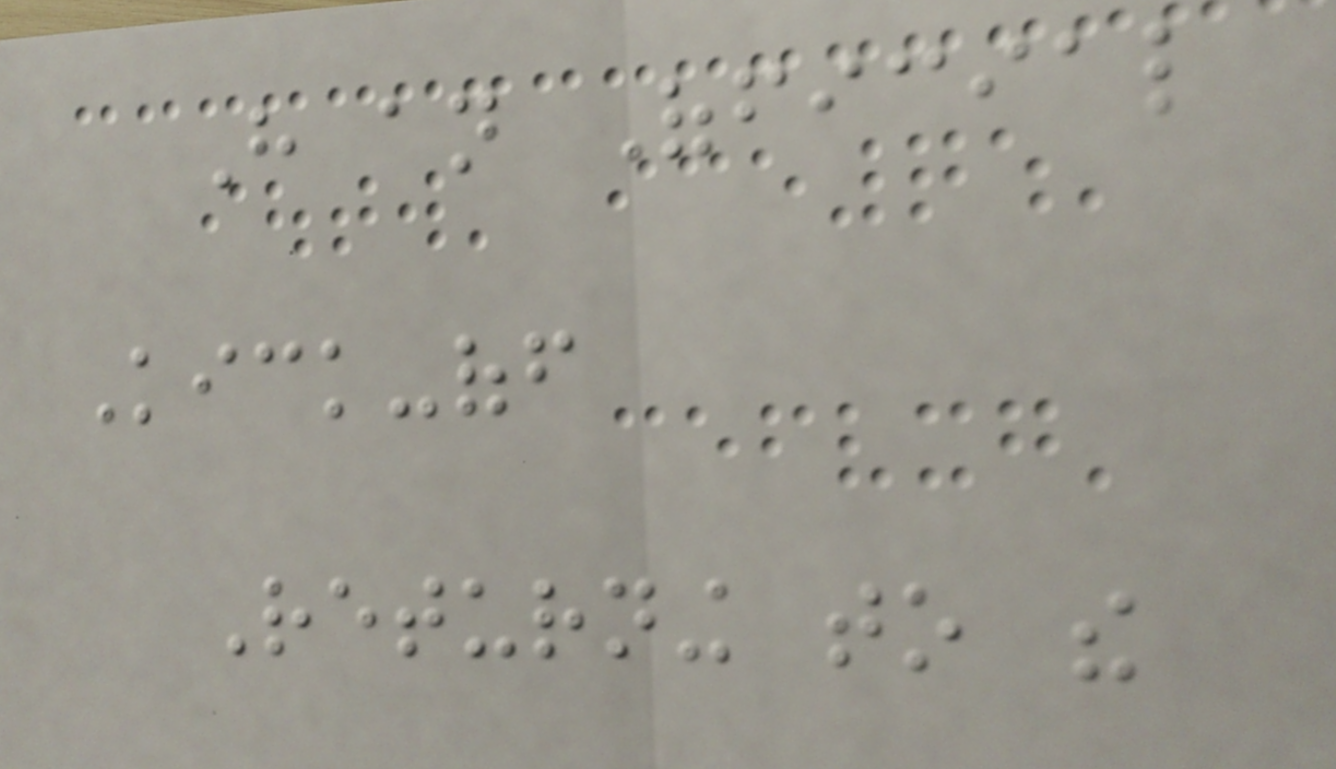Have an Official
Kick-off
Returning to the
